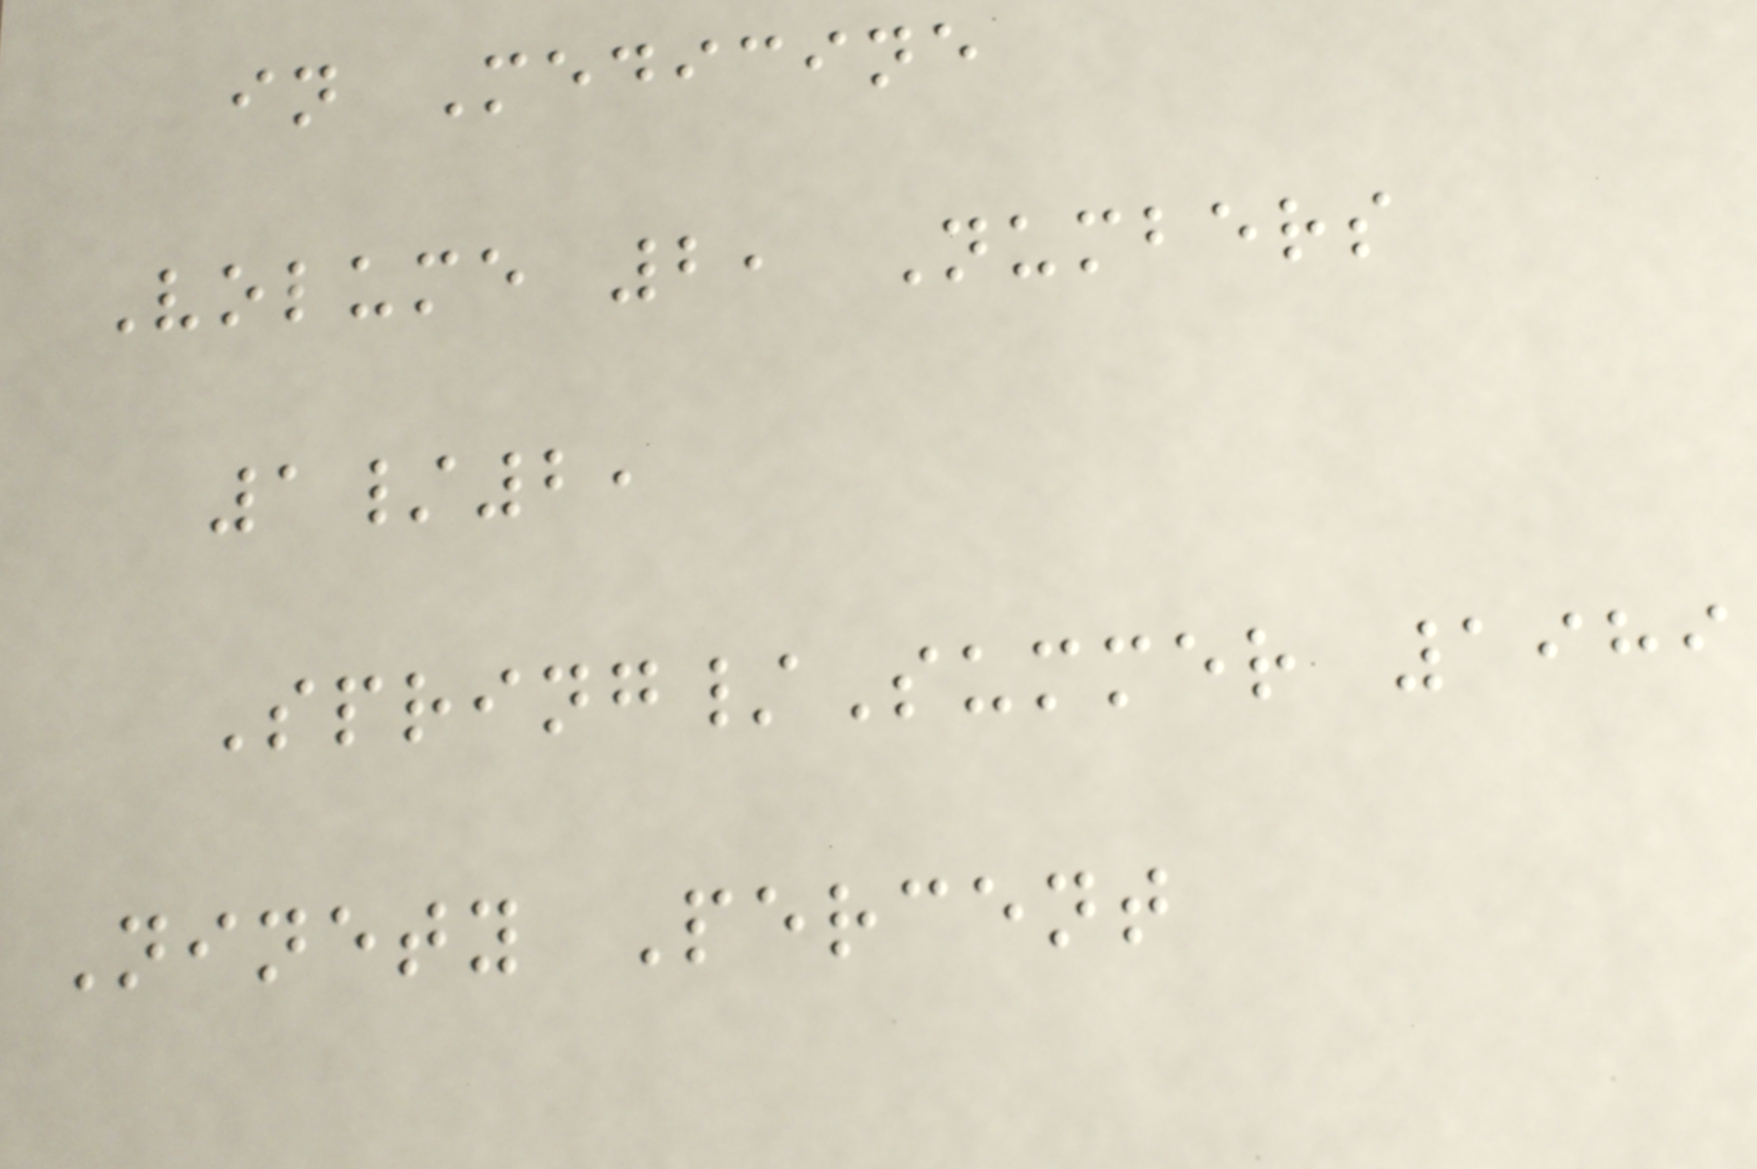in Medicine
Volume 2, Numbers
1/2,
Spring/Summer 1989
Ninety Percent
